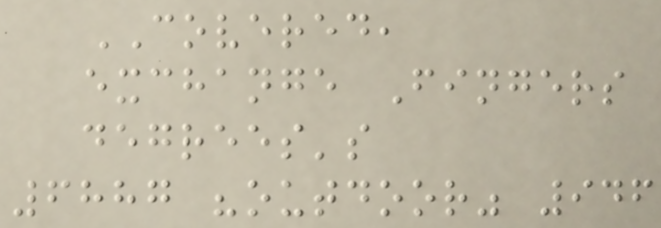COVERED,
exchange Fingers
degrees's
6887 "outdoor" 946
